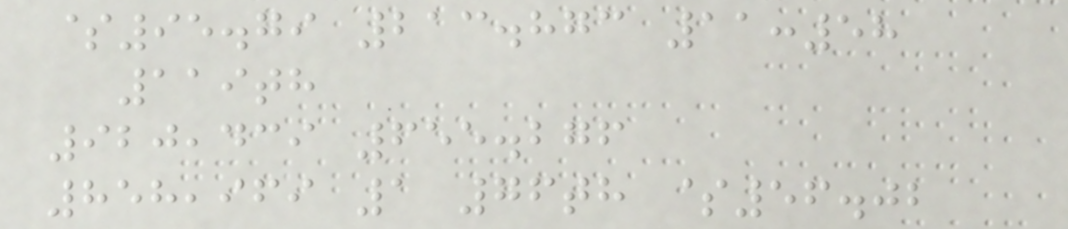$95.79 213.873 11:58
119th
920,439 655.276
858,969 1 76th $56.02
